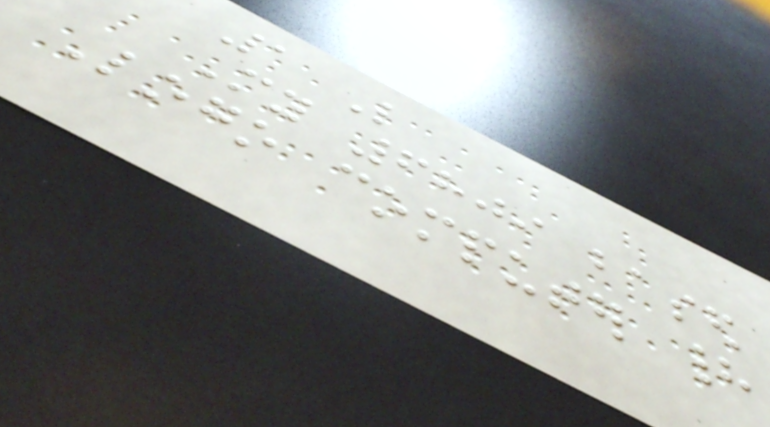1 Like
My 6809 based
Logo computer had
